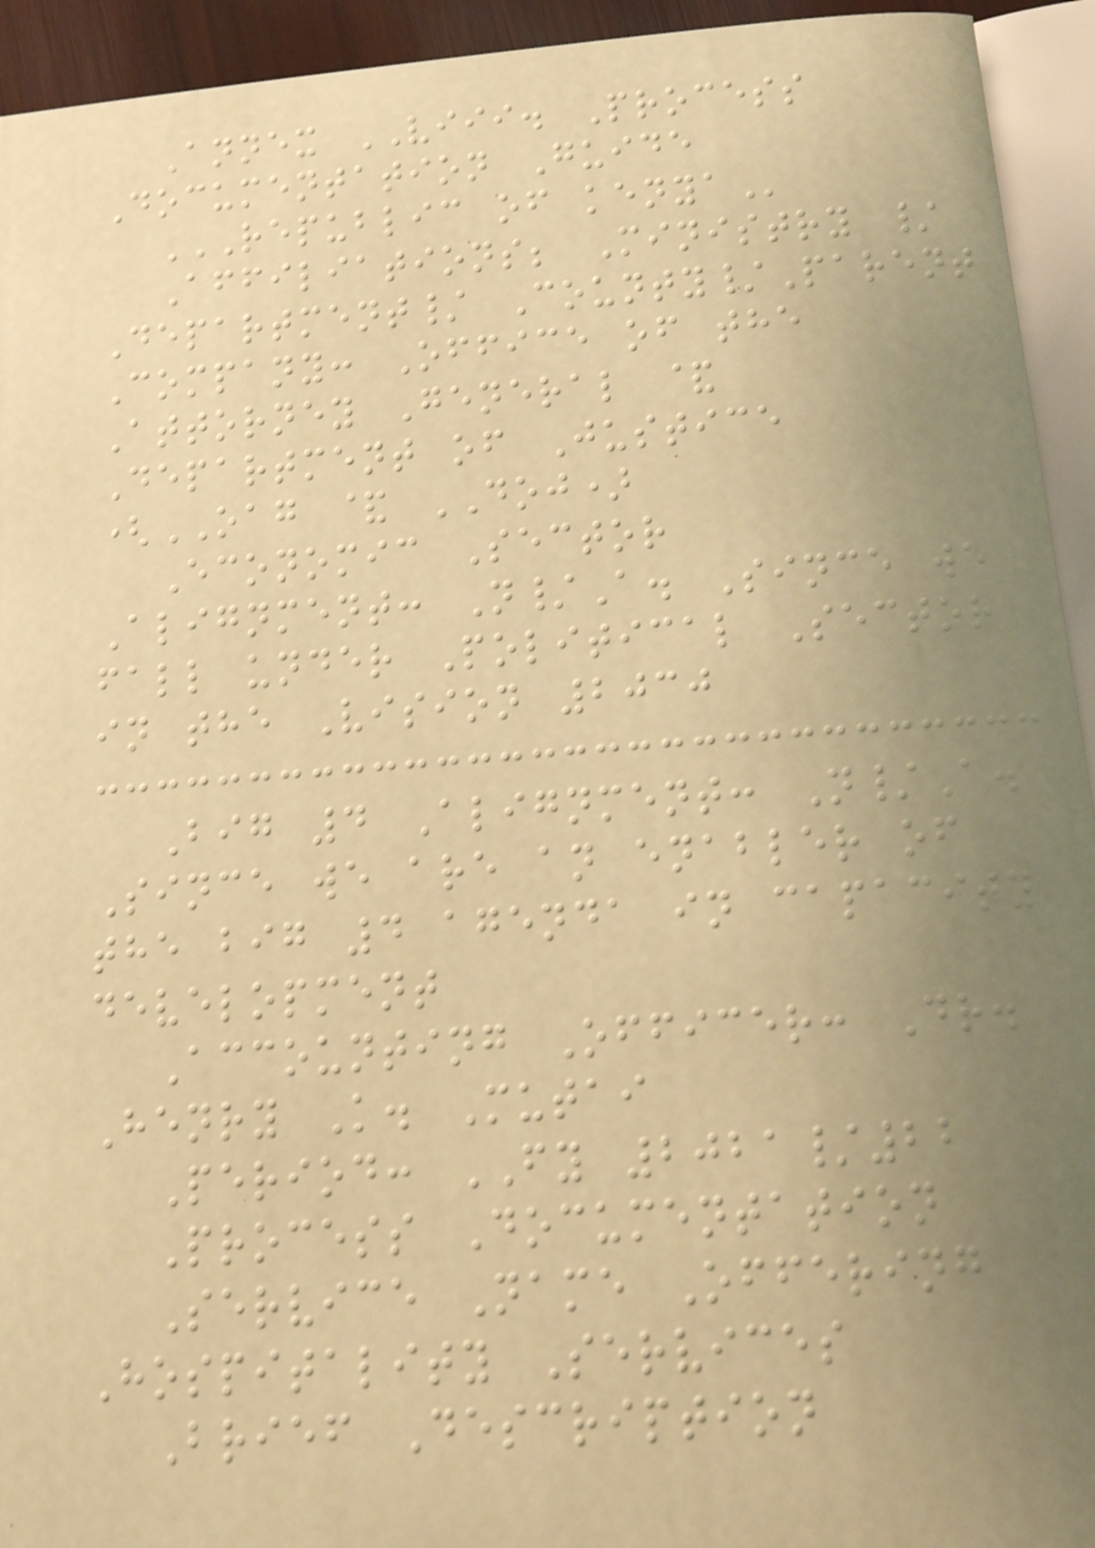Annex VIII. Process
Documentation Guide
REPUBLIC OF KENYA
Affiliations; Ministry /
Department/ County/Parent
Company: Office of the
Attorney General &
Department of Justice
(OAG & DOJ)
Economic Sector
Alignment: N/A. Since we
fall under Political Sector
in the Vision 2030
Big 4 Alignment: N/A.
Since we are an enabler of
the big 4 agenda in capacity
development
Accounting Officer: Dr.
Henry K. Mutai
Period: FY 2021/22
Process Documentation
Service Name Offering
Hospitality Services
Brief Description
